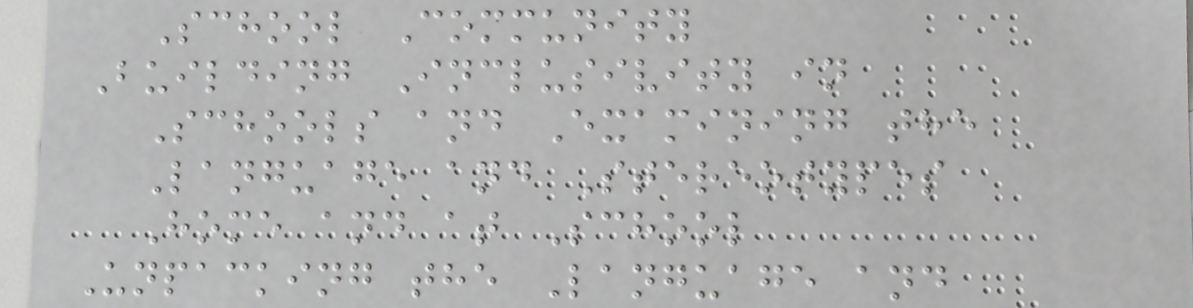School Community
Building Inclusivity in
Schools and Examining the
Language and Stereotypes
Home and at School
Unpacking the Language and
